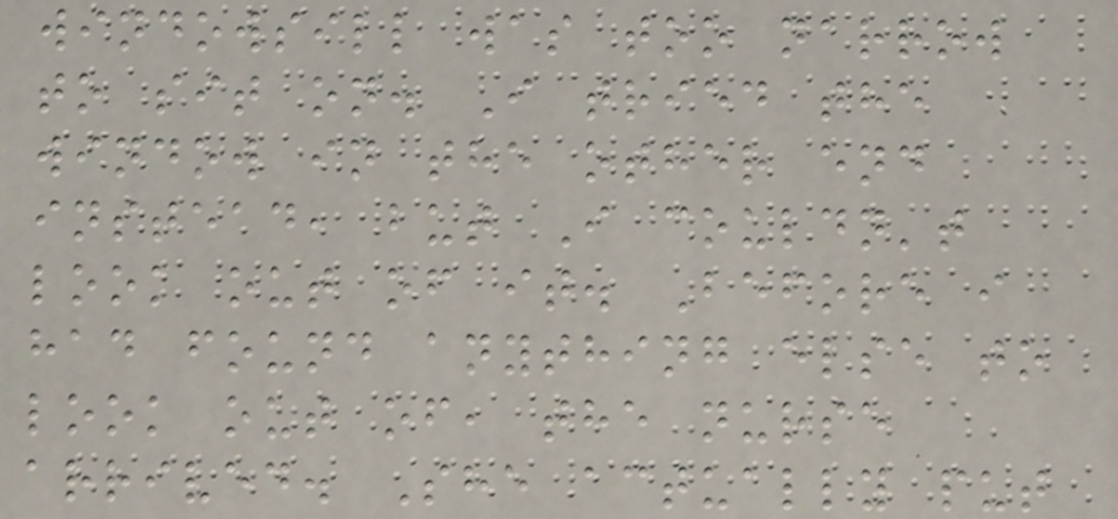windowsill was too narrow
to sit on. I tried the
window in the other end
instead, but I couldn't
look out of it. Before i
had found anything else to
look out of, the nurse
arrived. She actually put
